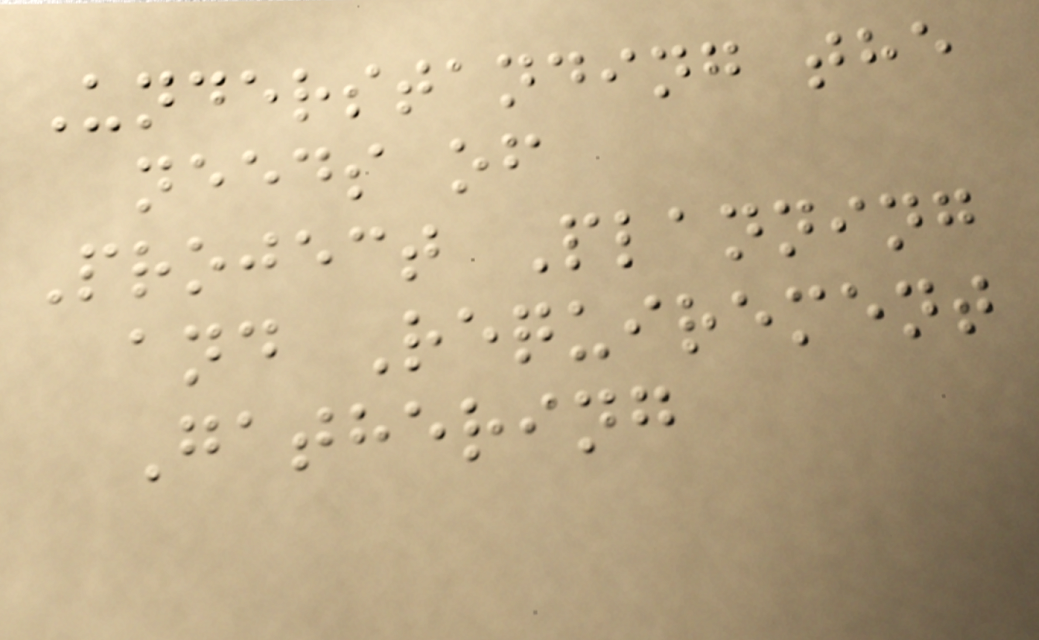Understanding the
needs of
Project Planning
and Requirement
Gathering
